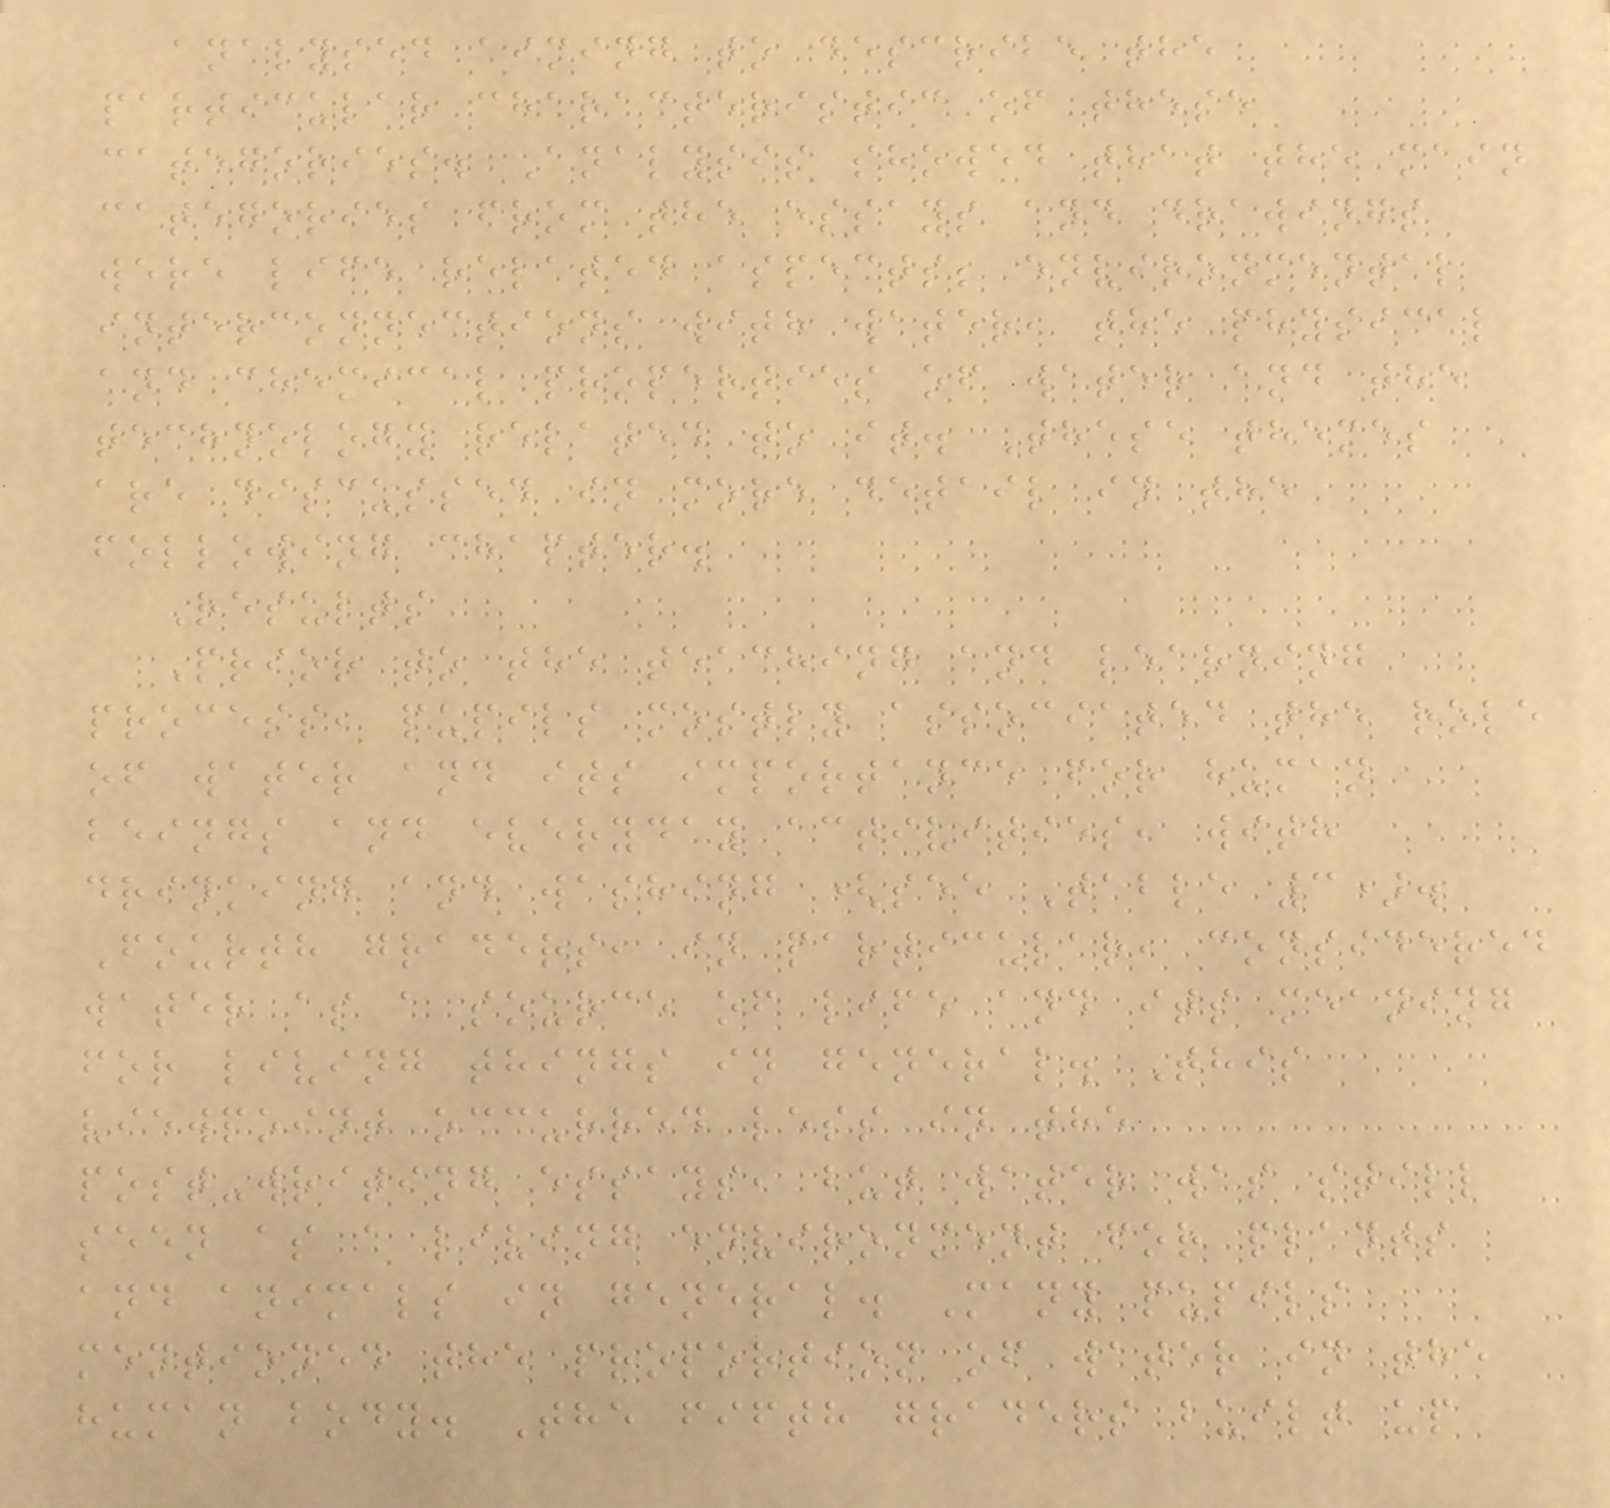analysed aiming to describe the
particular characteristic of these
categories. Analysis showed that the main
categories from the essays and drawings
were life related aspects; environmental
interconnections with water, the physical
and chemical properties of water and the
technology related to it. These themes
are discussed in more detail in the
following chapter.
Results
Prior to the teaching and learning
process, pupils mostly associated the role
of water and its importance for human
beings and everyday activities, with
drinking and washing (see Table 3).
Fourth graders, in particular, considered
water as a source of life and its meaning
for living things in general. This
viewpoint occurred less in the
post-writing essays, but water was still
seen as a living environment for plants
and animals in general. Many pupils
mentioned the proportion of water in the
human body. The fifth graders built up
